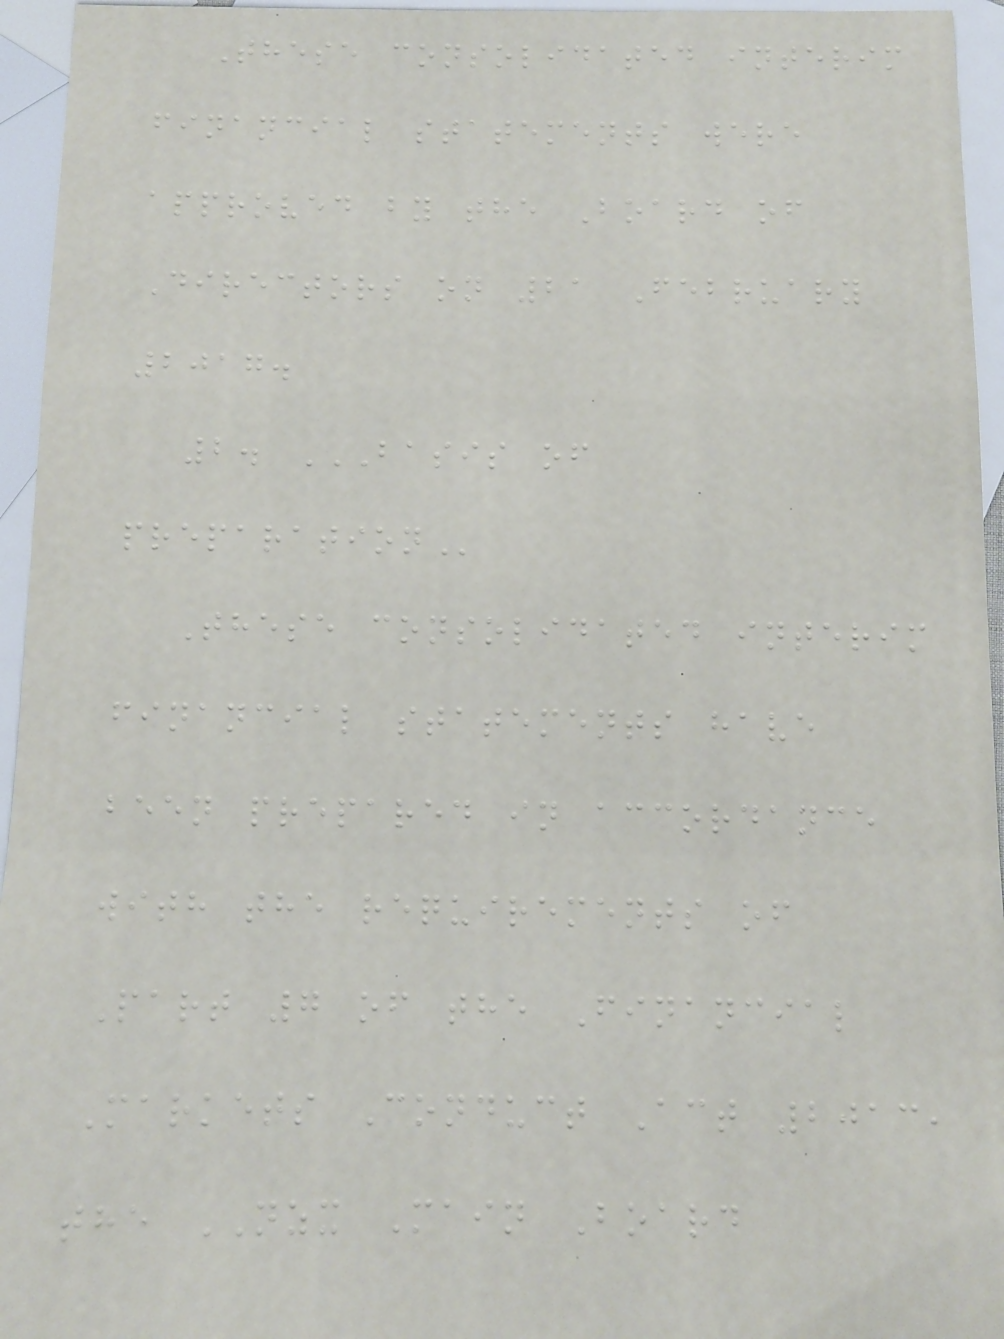These consolidated interim
financial statements were
approved by the Board of
Directors on 21 February
2017.
2. BASIS OF
PREPARATION
These consolidated interim
financial statements have
been prepared in accordance
with the requirements of
Part 7 of the Financial
Markets Conduct Act 2013,
the NZX Main Board
